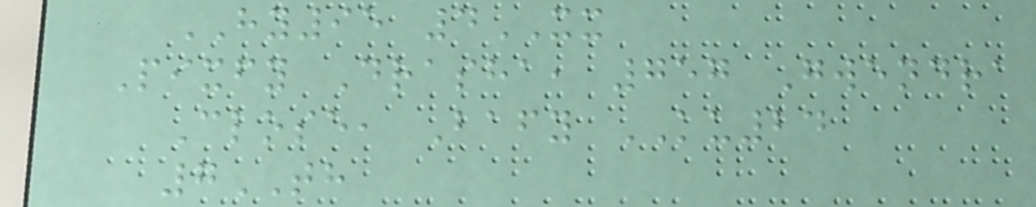HY95 4XX
Pixfy Drasha, 757 Gwendra
Close, Bafy KU24
7TH
